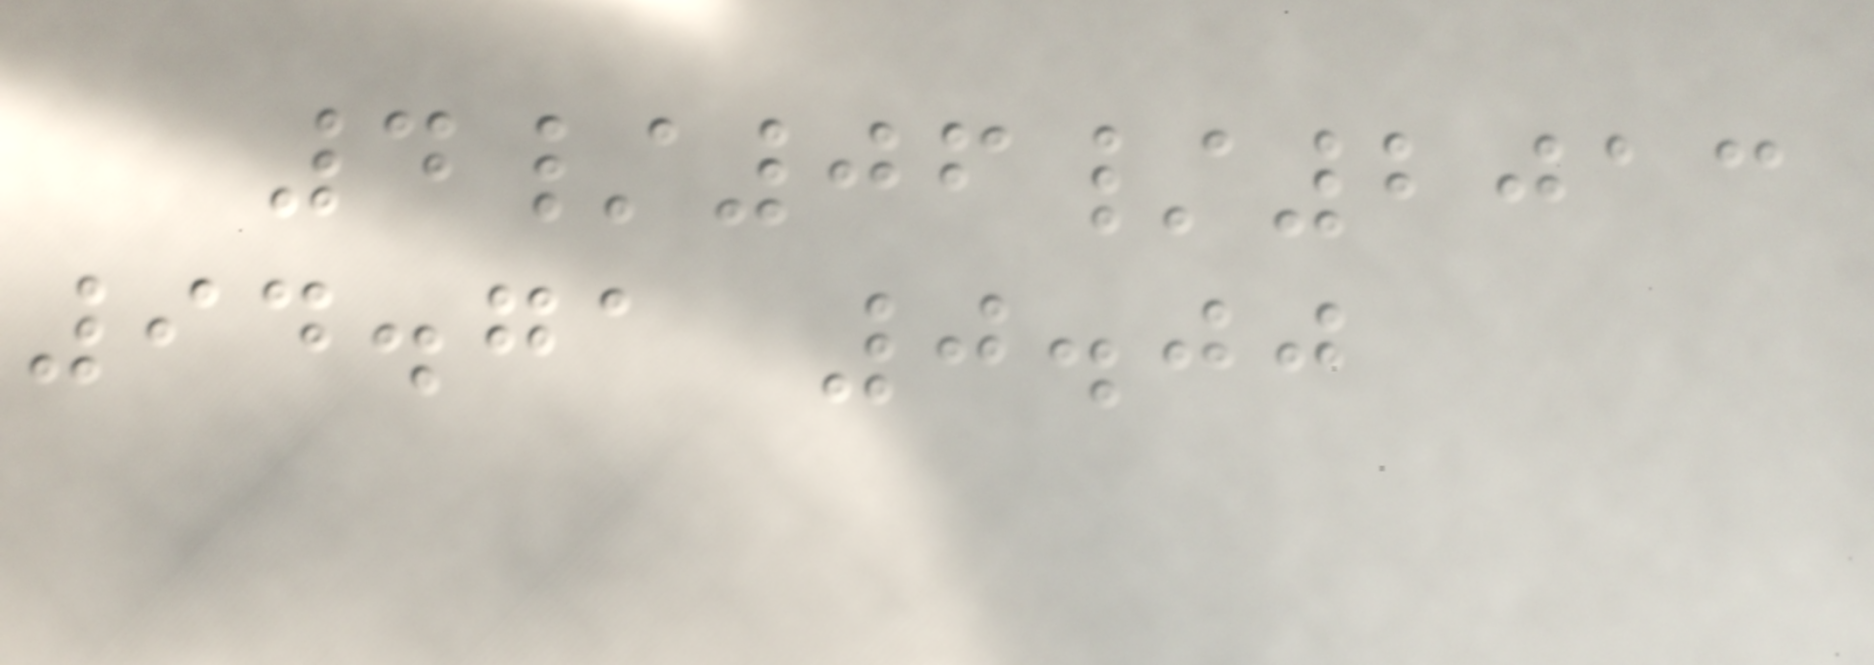4/06/2013
94.71 0.00
